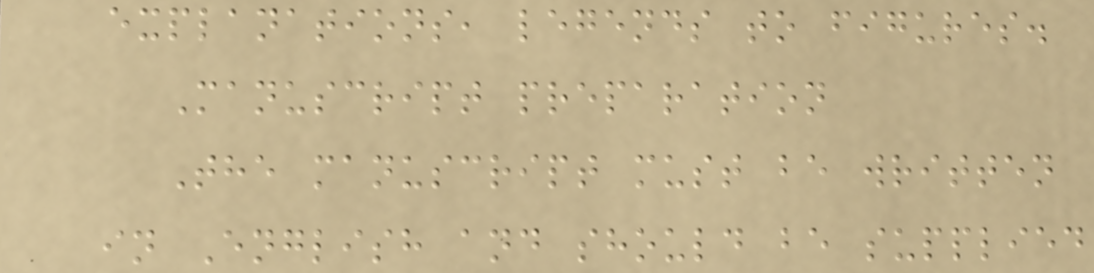explanations, legends to figures.
Manuscript preparation
The manuscript must be written
in English and should be supplied
